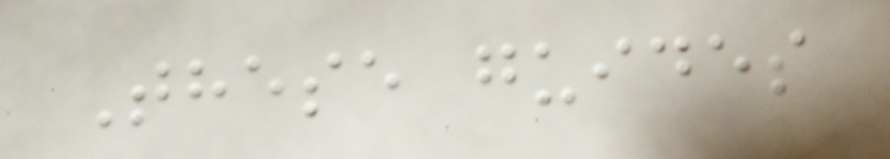These guides
